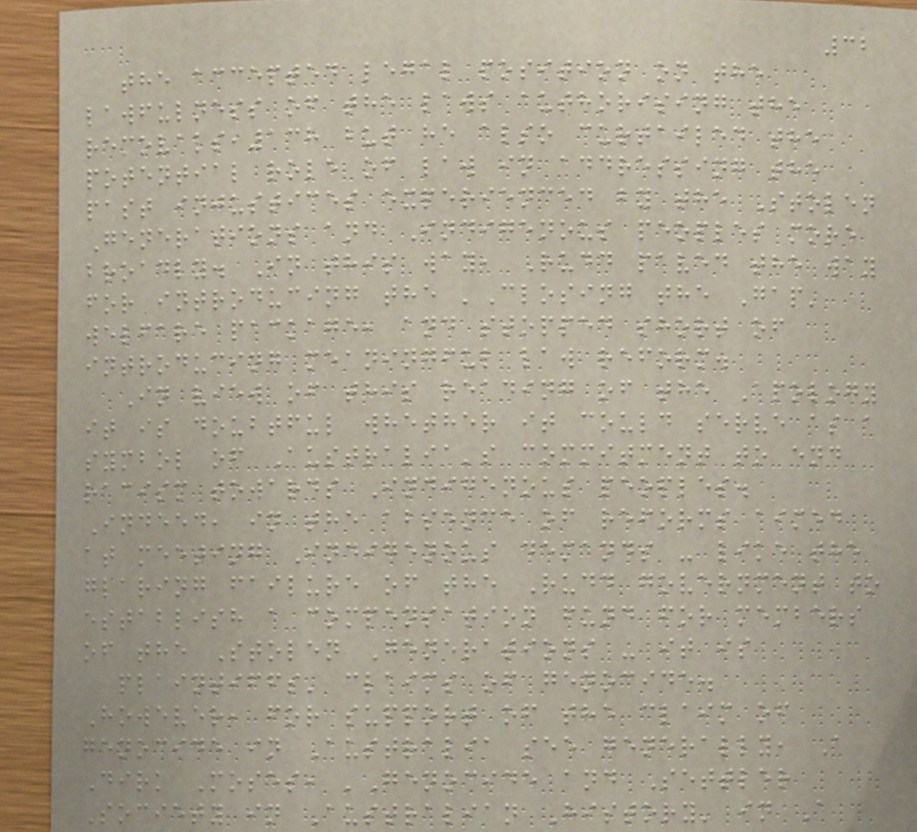32
the accepted legal position on the
lawfulness of the laws authorising the
removals,138 but he also curtailed the
potential role of law in addressing the
past injustices experienced by the Stolen
Generations and Indigenous peoples more
broadly. In this way, Rudd paved the way
for introducing the 'Closing the Gap'
welfare package, and stopped short of
introducing meaningful law reform.
In view of this reading of the Apology
it is doubtful whether it could serve as a
symbol of Australia's commitment to end
racism towards Indigenous peoples.
Indeed, in the absence of reforms aimed
at meeting Indigenous demands - like the
glaring failure of the Rudd government to
establish a compensation fund for members
of the Stolen Generations - it is
plaintiffs' claims of genocide.
However, for support of the claim of
genocide in Australia see generally, A
Dirk Moses, 'Genocide and Settler
Society in Australian History' in A
